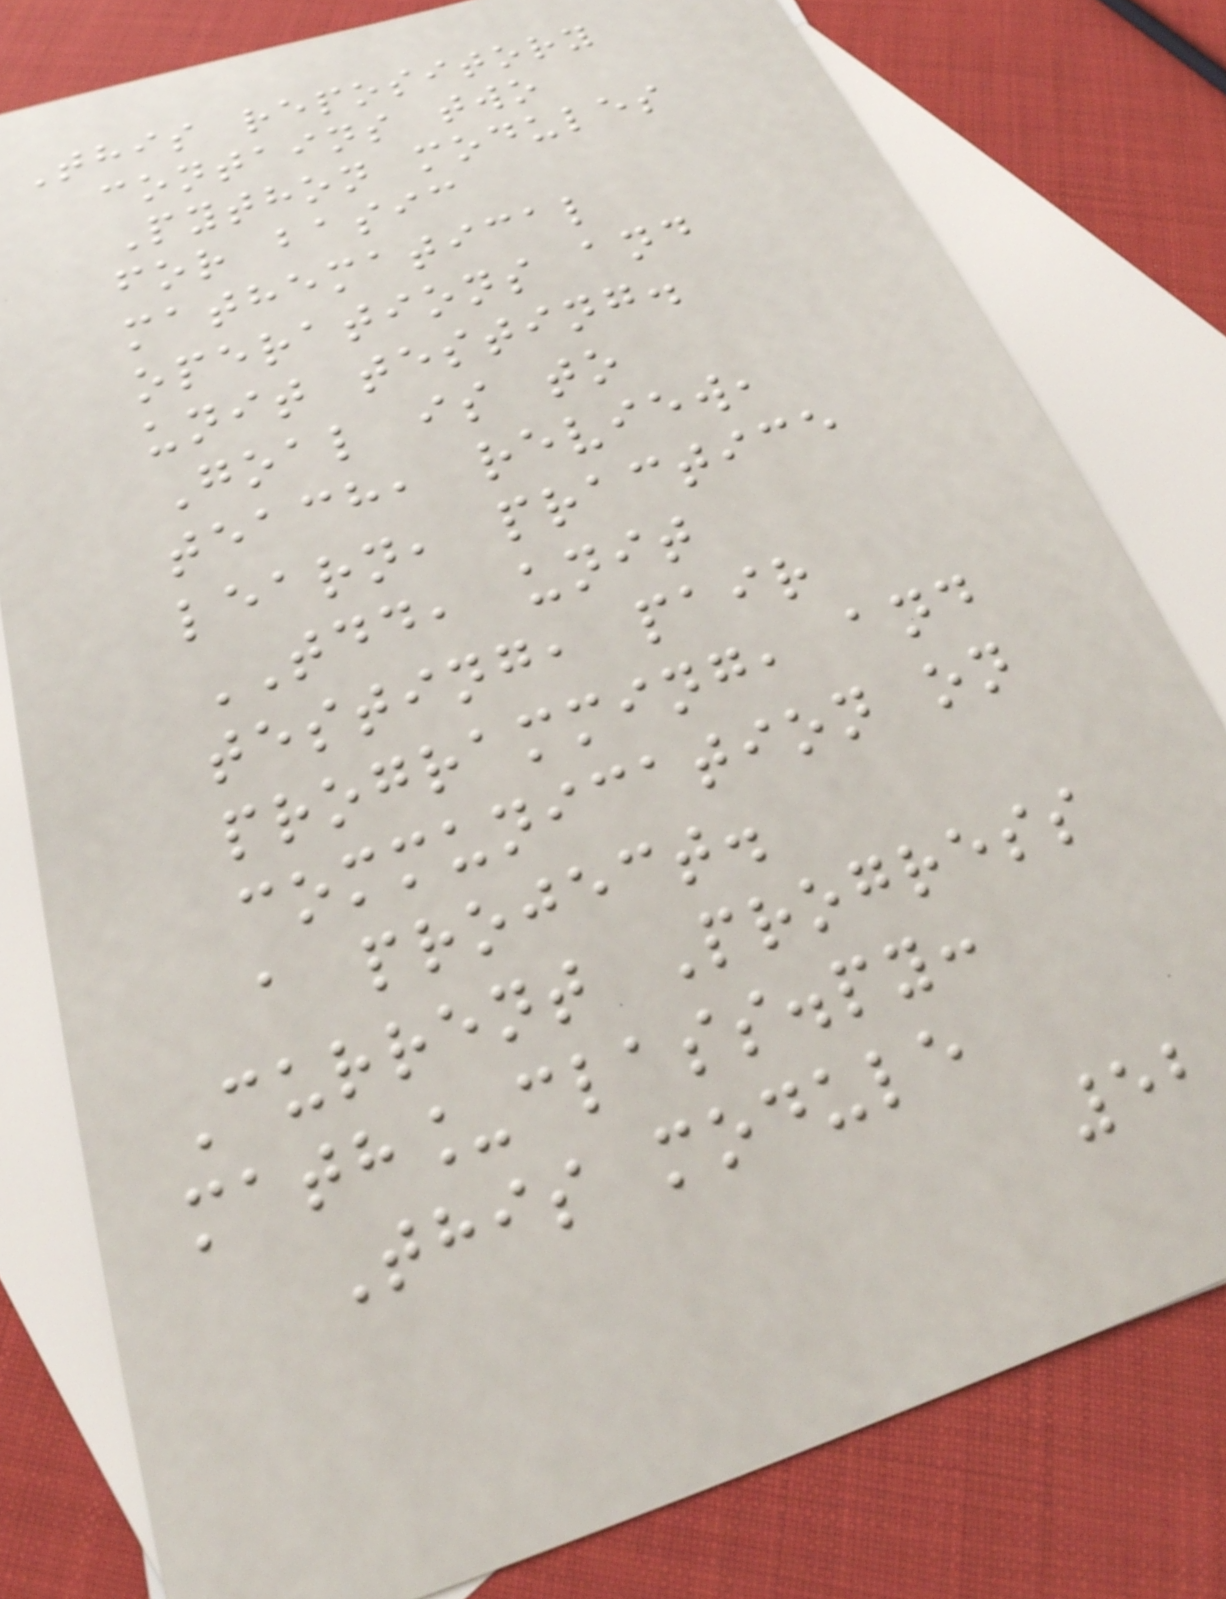This repository
contains two
Python modules
for basic
mathematical
operations and
unit testing.
Goal is to
teach, review,
learn, practice
TDD, unit
testing, pair
programming, and
communication on
a project.
Current Progress
math_class.py:
This module
52
